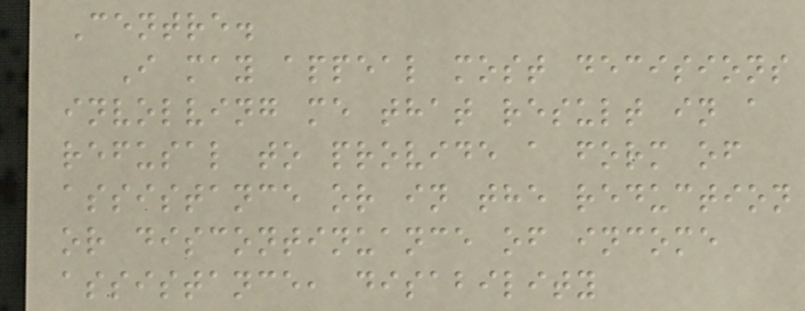Centre.
I may appeal most decisions
involving me that result in a
refusal to provide a form of
assistance or in the reduction
or discontinuance of income
assistance, disability
